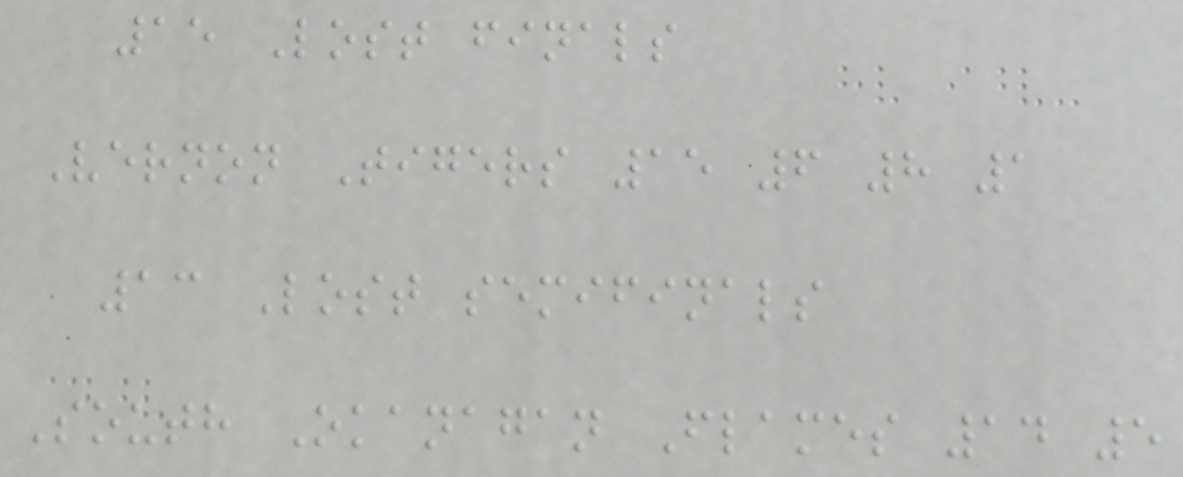15 Lost finals
Vernon Tigers 15 6 8 1
13 Lost semifinals
South Okanagan Flames 14 5
